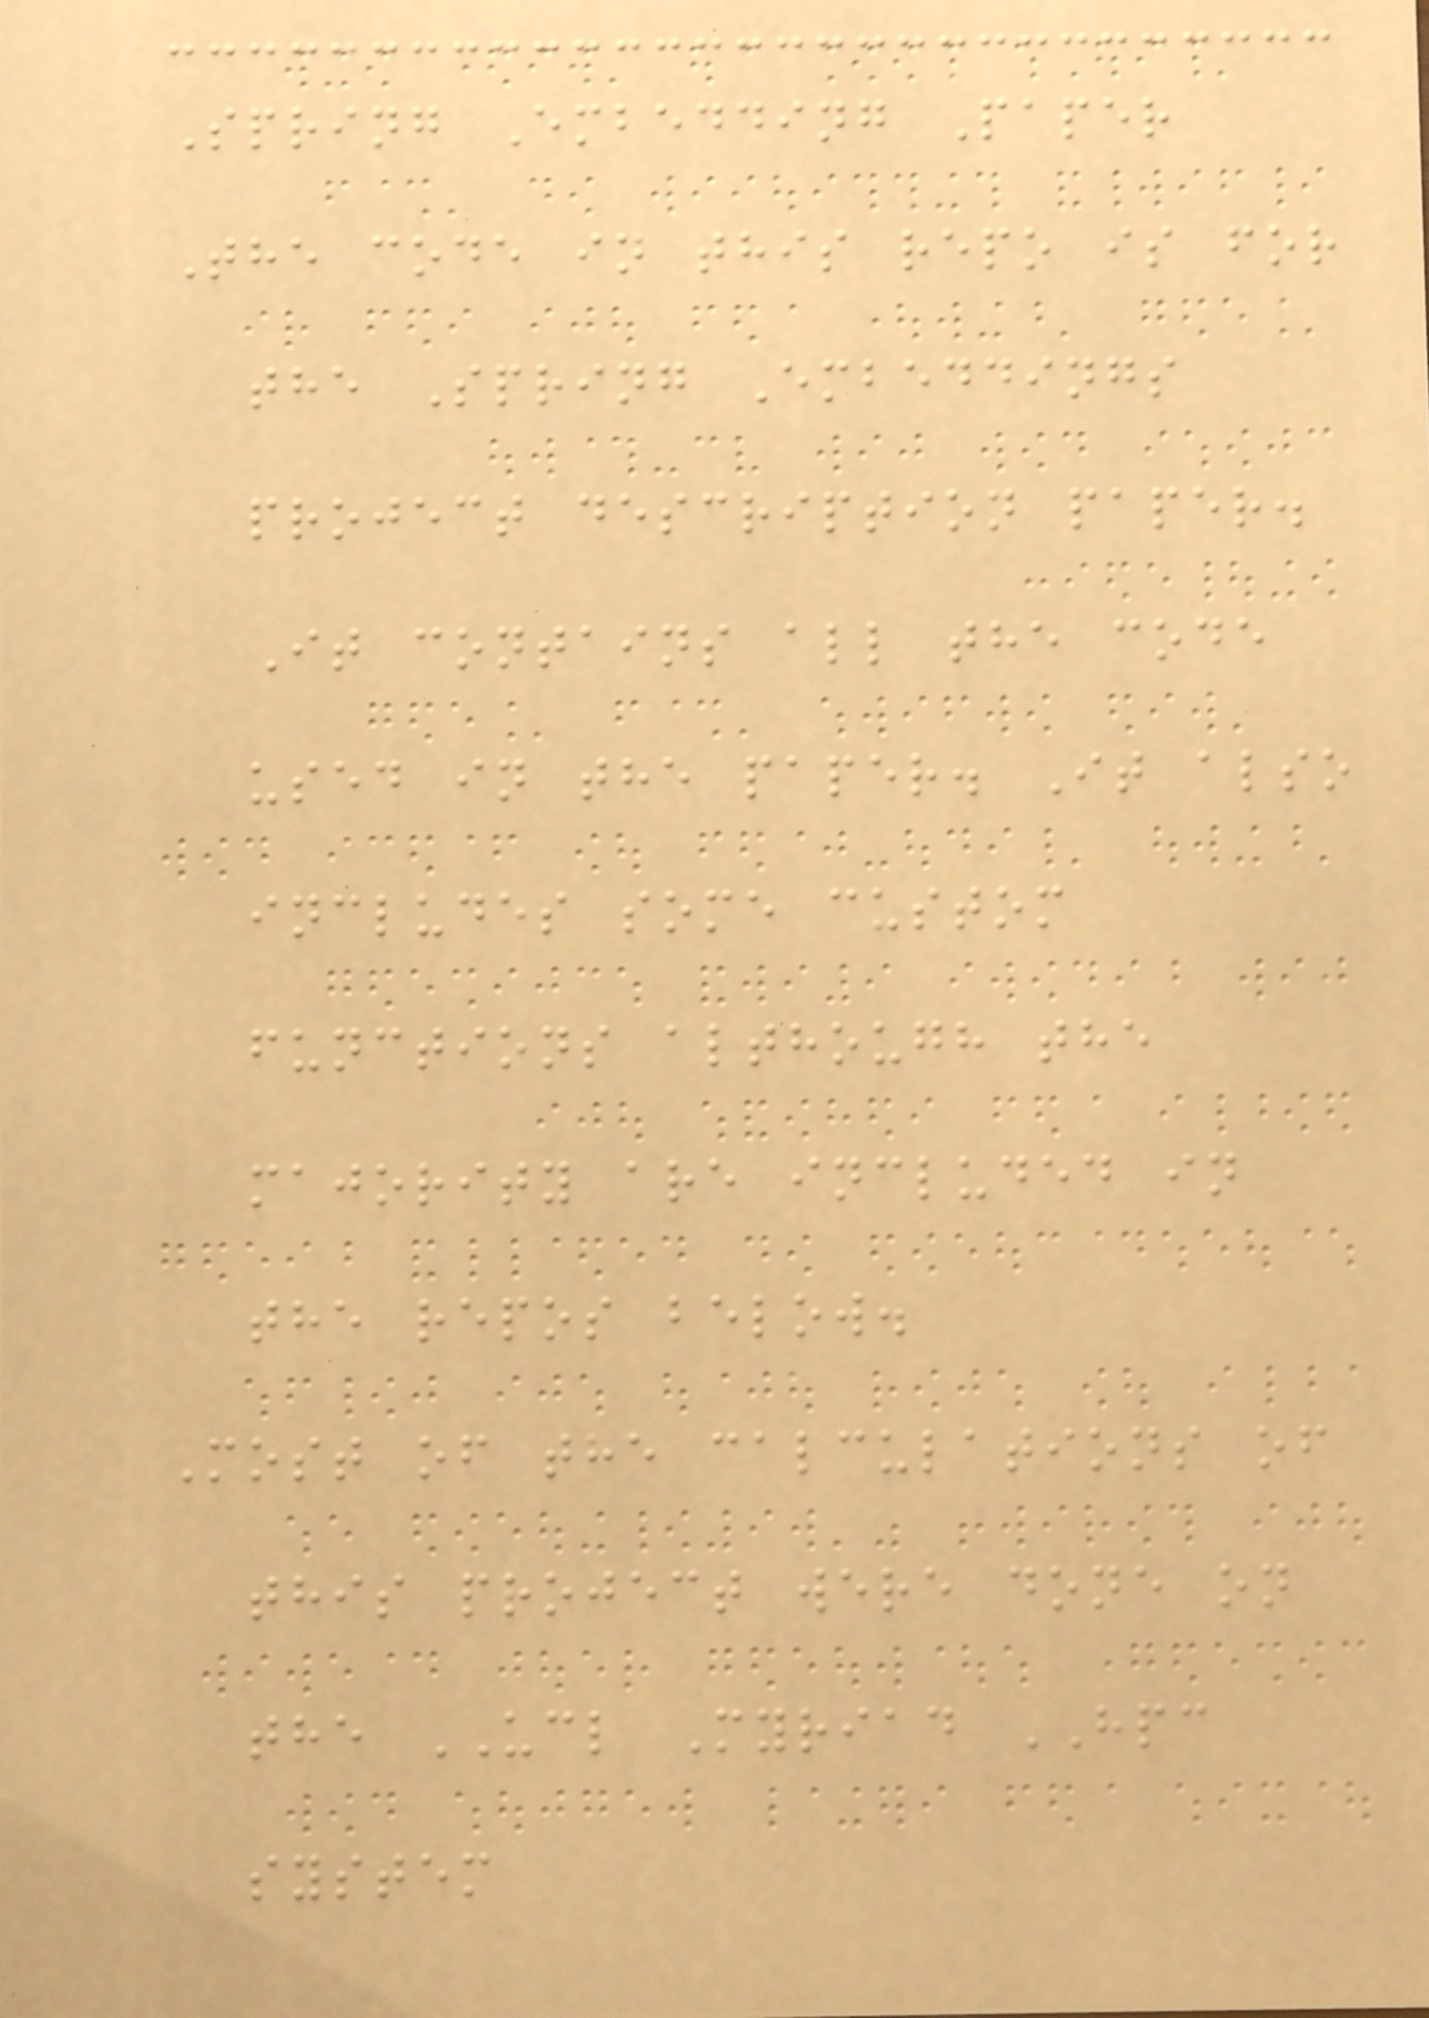Spring Embedding Paper
The code in this repo is for
the Spring Embeddings
project description paper.
It contains all the code
used in the paper. It also
includes some custom
functions although the
majority are included in
the repos below.
Most of the calculations of
this project were done on
the UCL Myriad HPC
system
